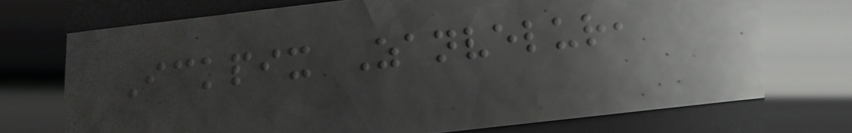Ickpix Zanvelur,
